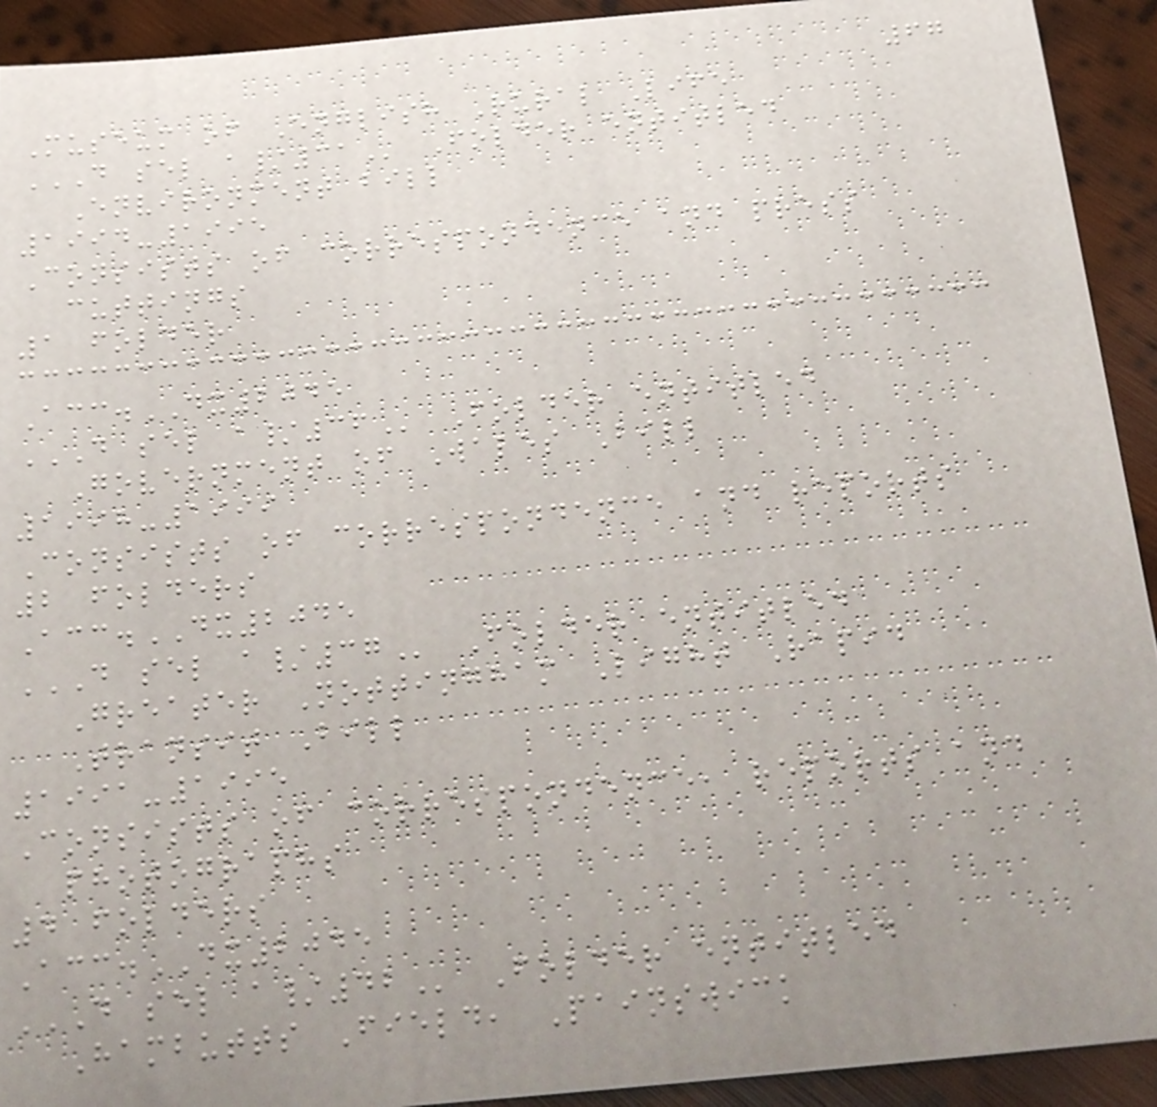67
Museum of English Rural Life
D SEL A/31 Folder entitled
Environment bill
1994-1995
Consists of correspondence and press
cuttings
1 folder
Acc.DX2045
D SEL A/36 Folder entitled
Government of Wales Bill
1998-1999
Consists of correspondence and reports
2 folders
Acc.DX2045
D SEL A/37 Folder entitled
Greater Nottingham Light Rapid
Transit Bill
1991-1995
Consists of correspondence, reports and
photographs
4 folders
Acc.DX2045
D SEL A/42 Folder entitled
Hambutts Field, Painswick
